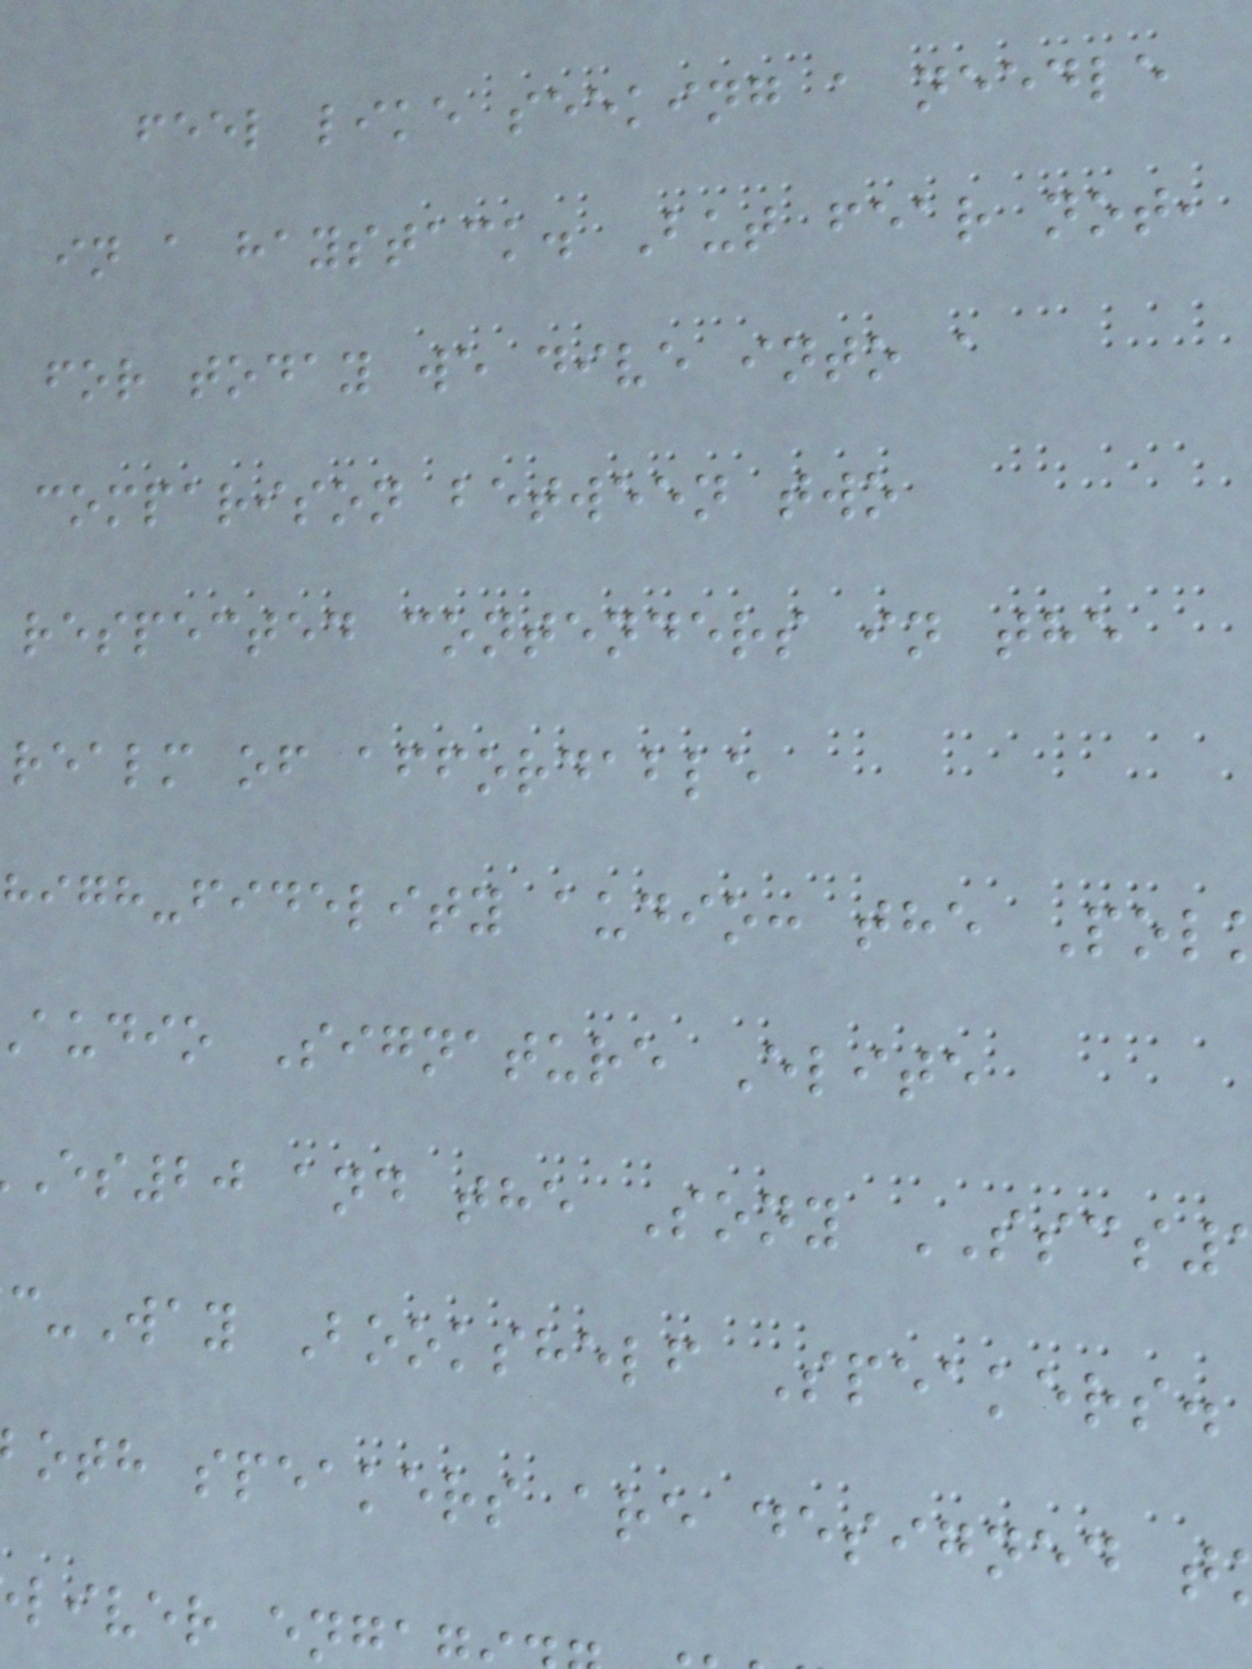feel like seeking a needle
in a haystack. But fear not,
for today we dive into a
comparison between two
respected contenders in the
realm of affordable
high-fidelity audio: the Pol
audio Signature Elite
es20 and the Sony SSCS
-Way Bookshelf Speakers.
oth speakers are designed t
liver eng
